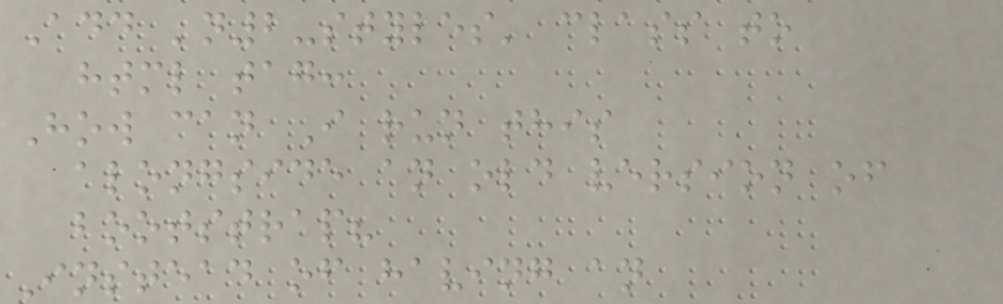Add 'n2-styles' class to
html tag:
How can I run this
alongside an old version of
bootstrap?
Instead of having an
